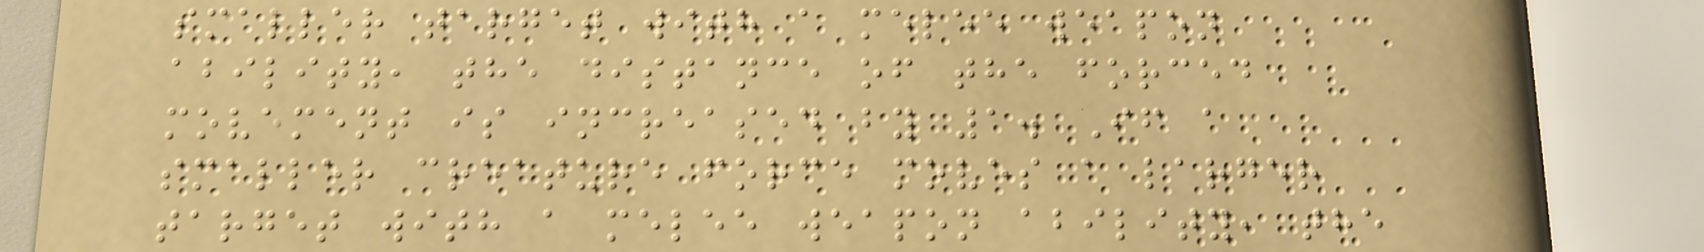smaller target with a melee weapon
ability, the distance of the forced
movement is increased by 1. If a
smaller creature force moves a larger
target with a melee weapon ability, the
